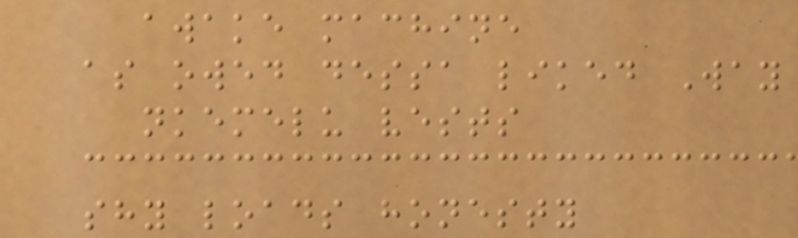awake machine
as owed dessa liked Way
nkemelu vests
shy loads honesty
